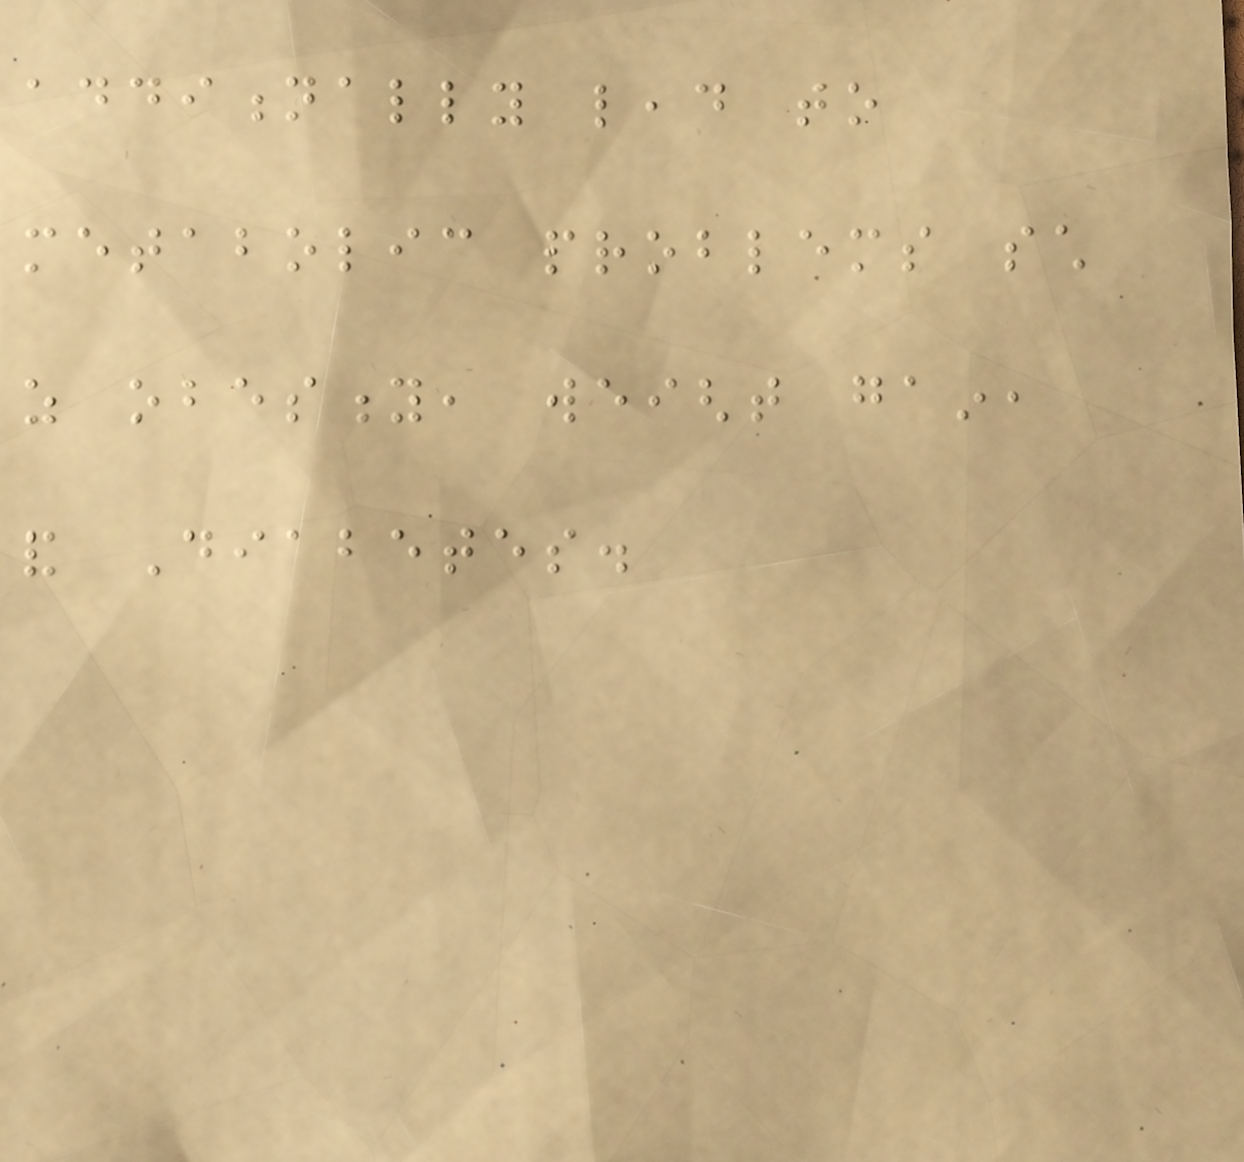additionally lead to
metabolic problems such
as obesity, weight gain,
and Diabetes.
